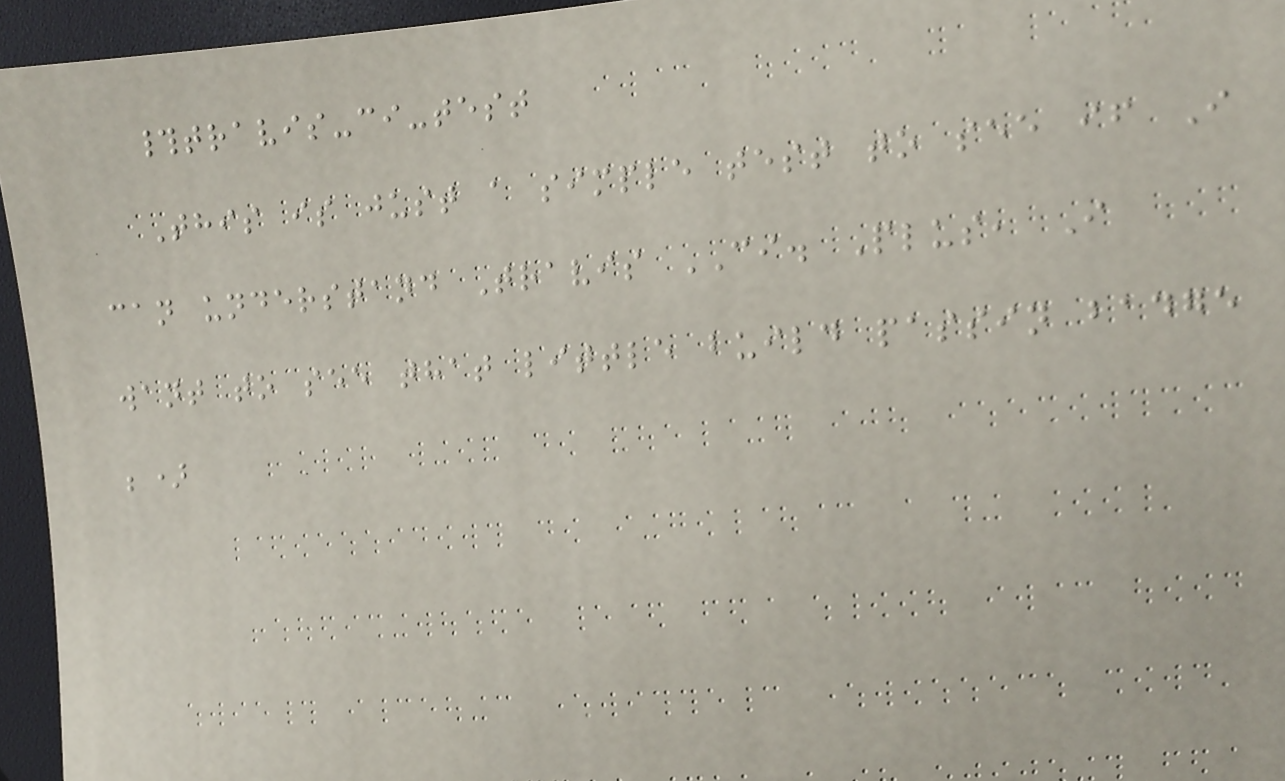#travis-ci-test
This is just a simple test to see if I
can understand Travis CI. Plus, I
want to see that little build passin badge
;)
